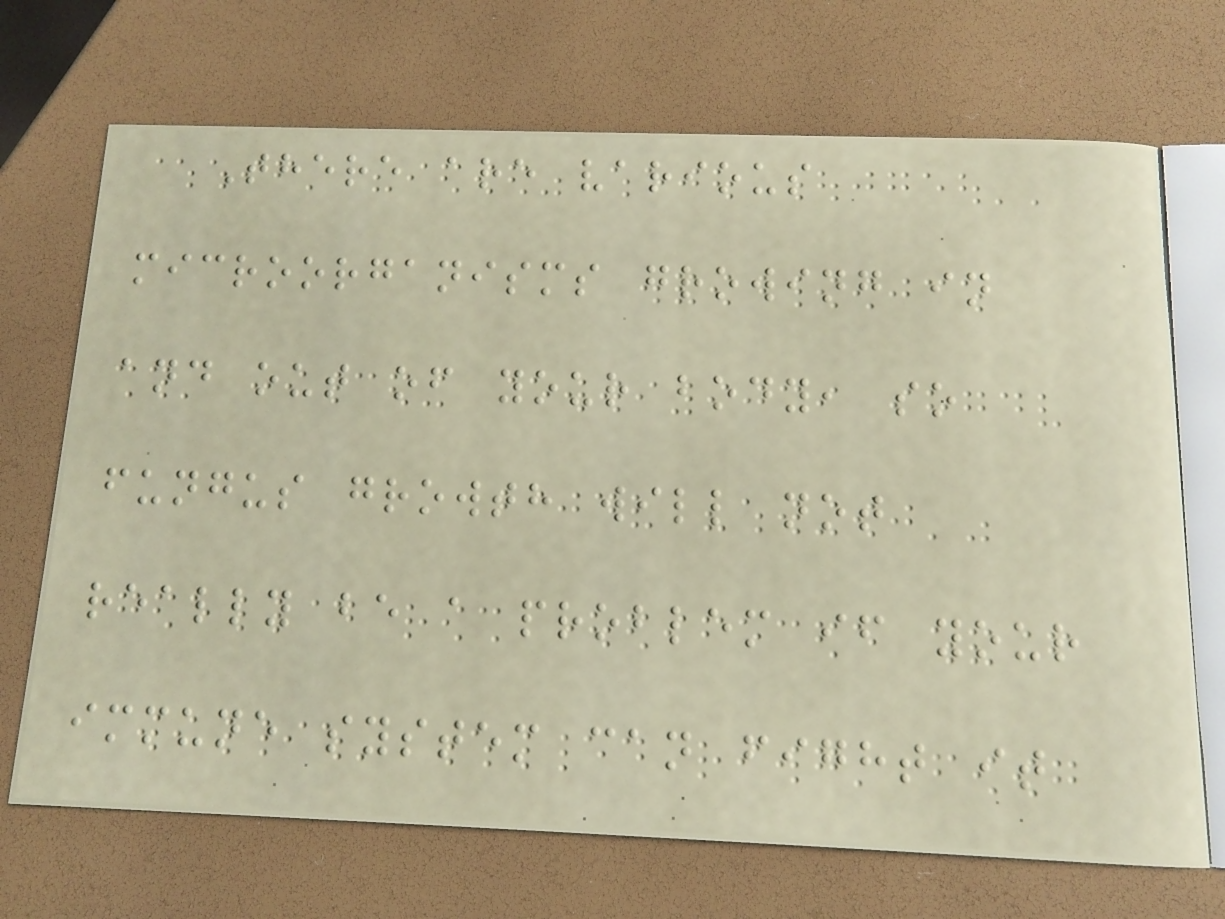There are various
microorganisms growing in
and out of your body, so
fungus growth will not
really be a problem if your
immune system can fight it
